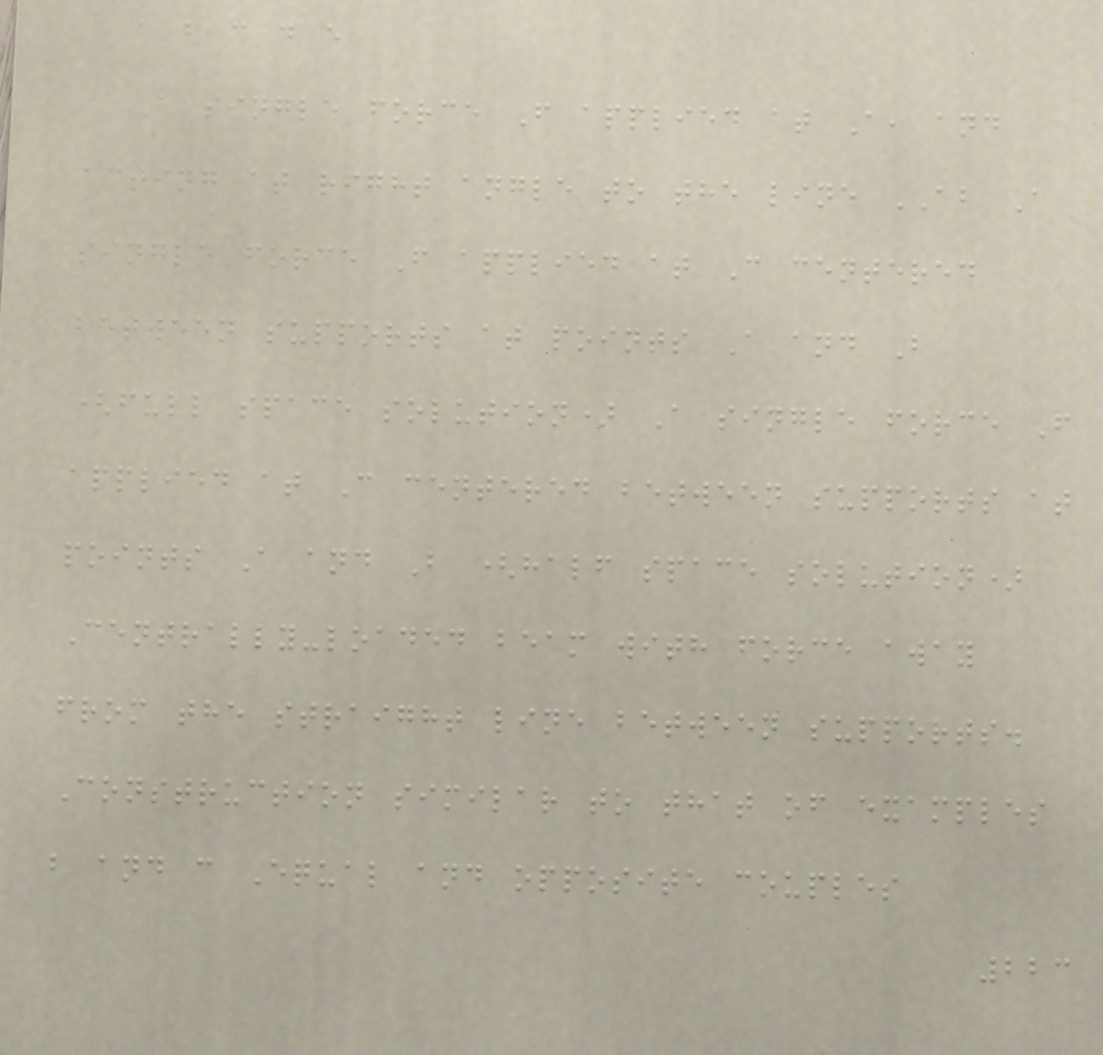a b c d e
A single force F applied at A, and
acting at right angle to the line AB A
single force F applied at C centered
between supports at points A and B
(full space solution) A single force F
applied at C centered between supports at
points A and B (half space solution)
Centrally-loaded beam with force away
from the straight line between supports.
Construction similar to that of examples
b and c Equal and opposite couples
223
